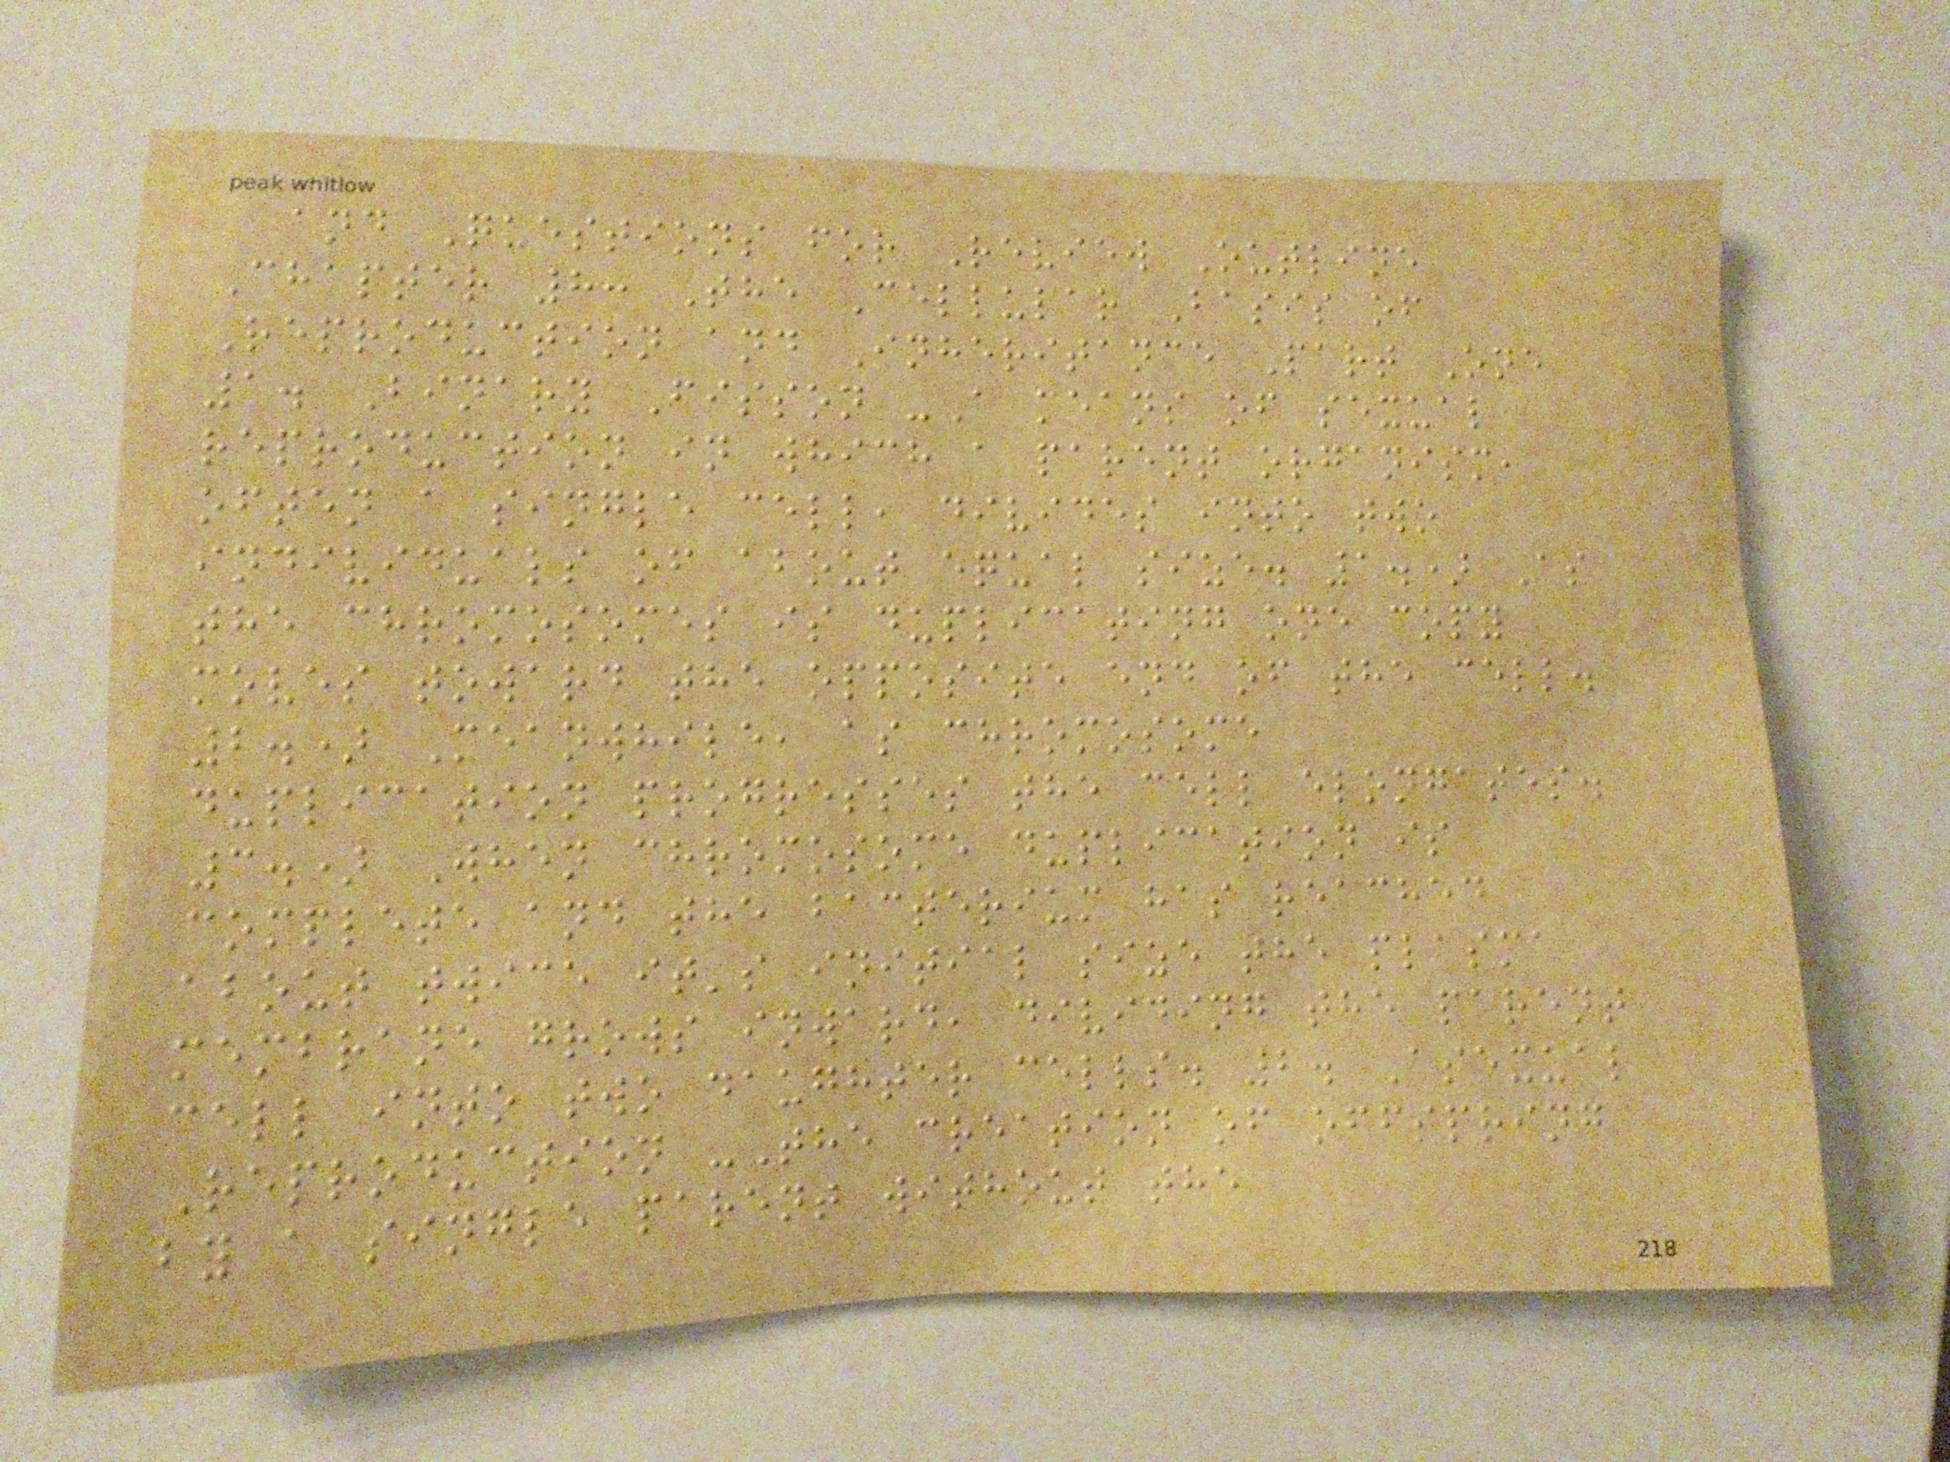and Questions for Review Outline
Chapter 8: The Cellular Basis of
Reproduction and Inheritance Part One
1. Binary Fisson -A means of sexual
reproduction in which a parent organism,
often a single cell, divides into two
individuals of about equal size. 1.) As
the chromosomes is duplicating one copy
moves toward the opposite end of the cell.
2.) Meanwhile, as chromosome
duplication progresses the cell elongates.
3.) When chromosome duplication is
complete and the bacterium has reached
about twice it's initial size the plasma
membrane grows inward, dividing the parent
cell into two daughter cells. 2. Asexual
Reproduction -The creation of offspring
by a single parent without the
